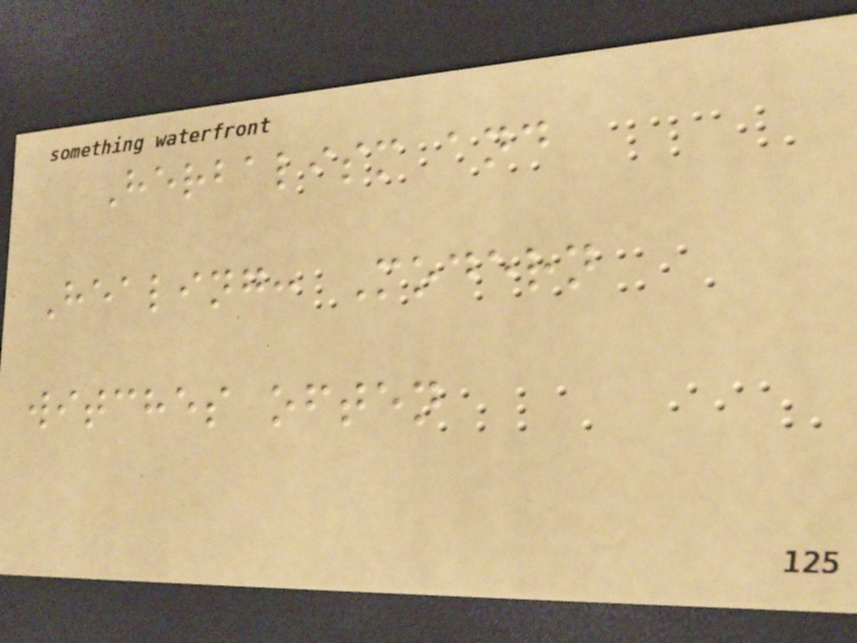Herbalism and
Healing: Modern
witches often
